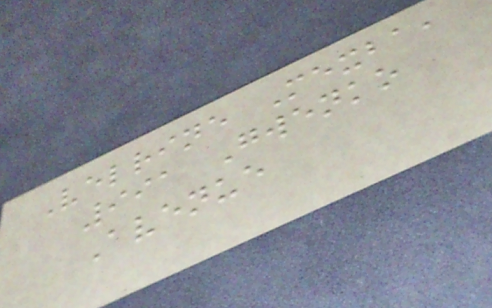Velrine Mexba,
991 Gwenko
Avenue
